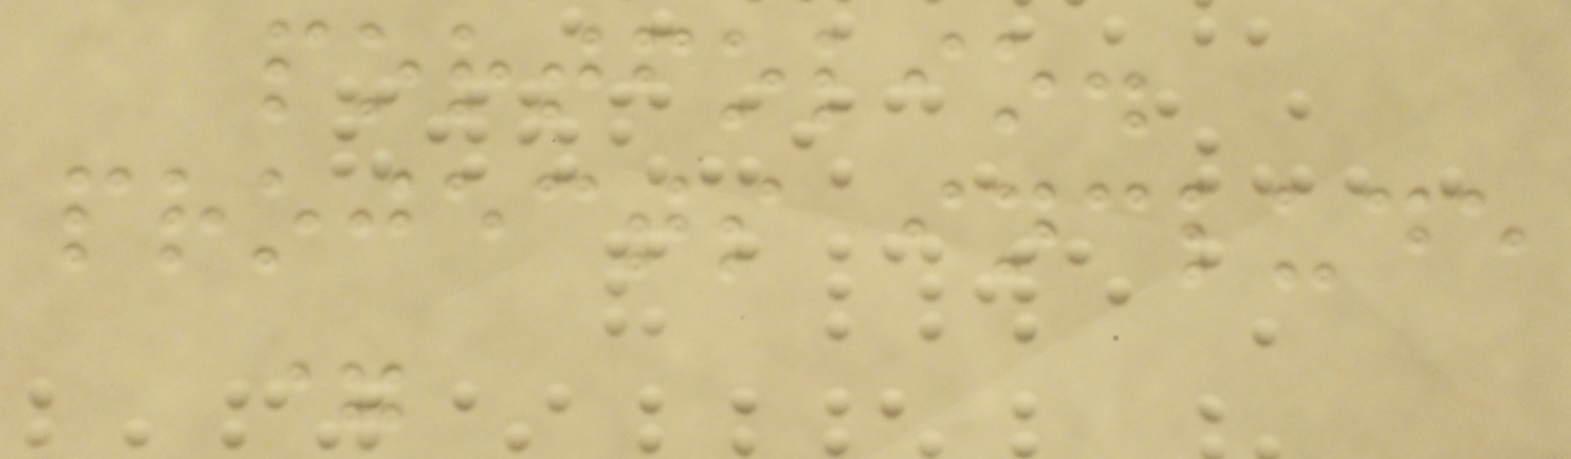portfolio.
projects include
=
